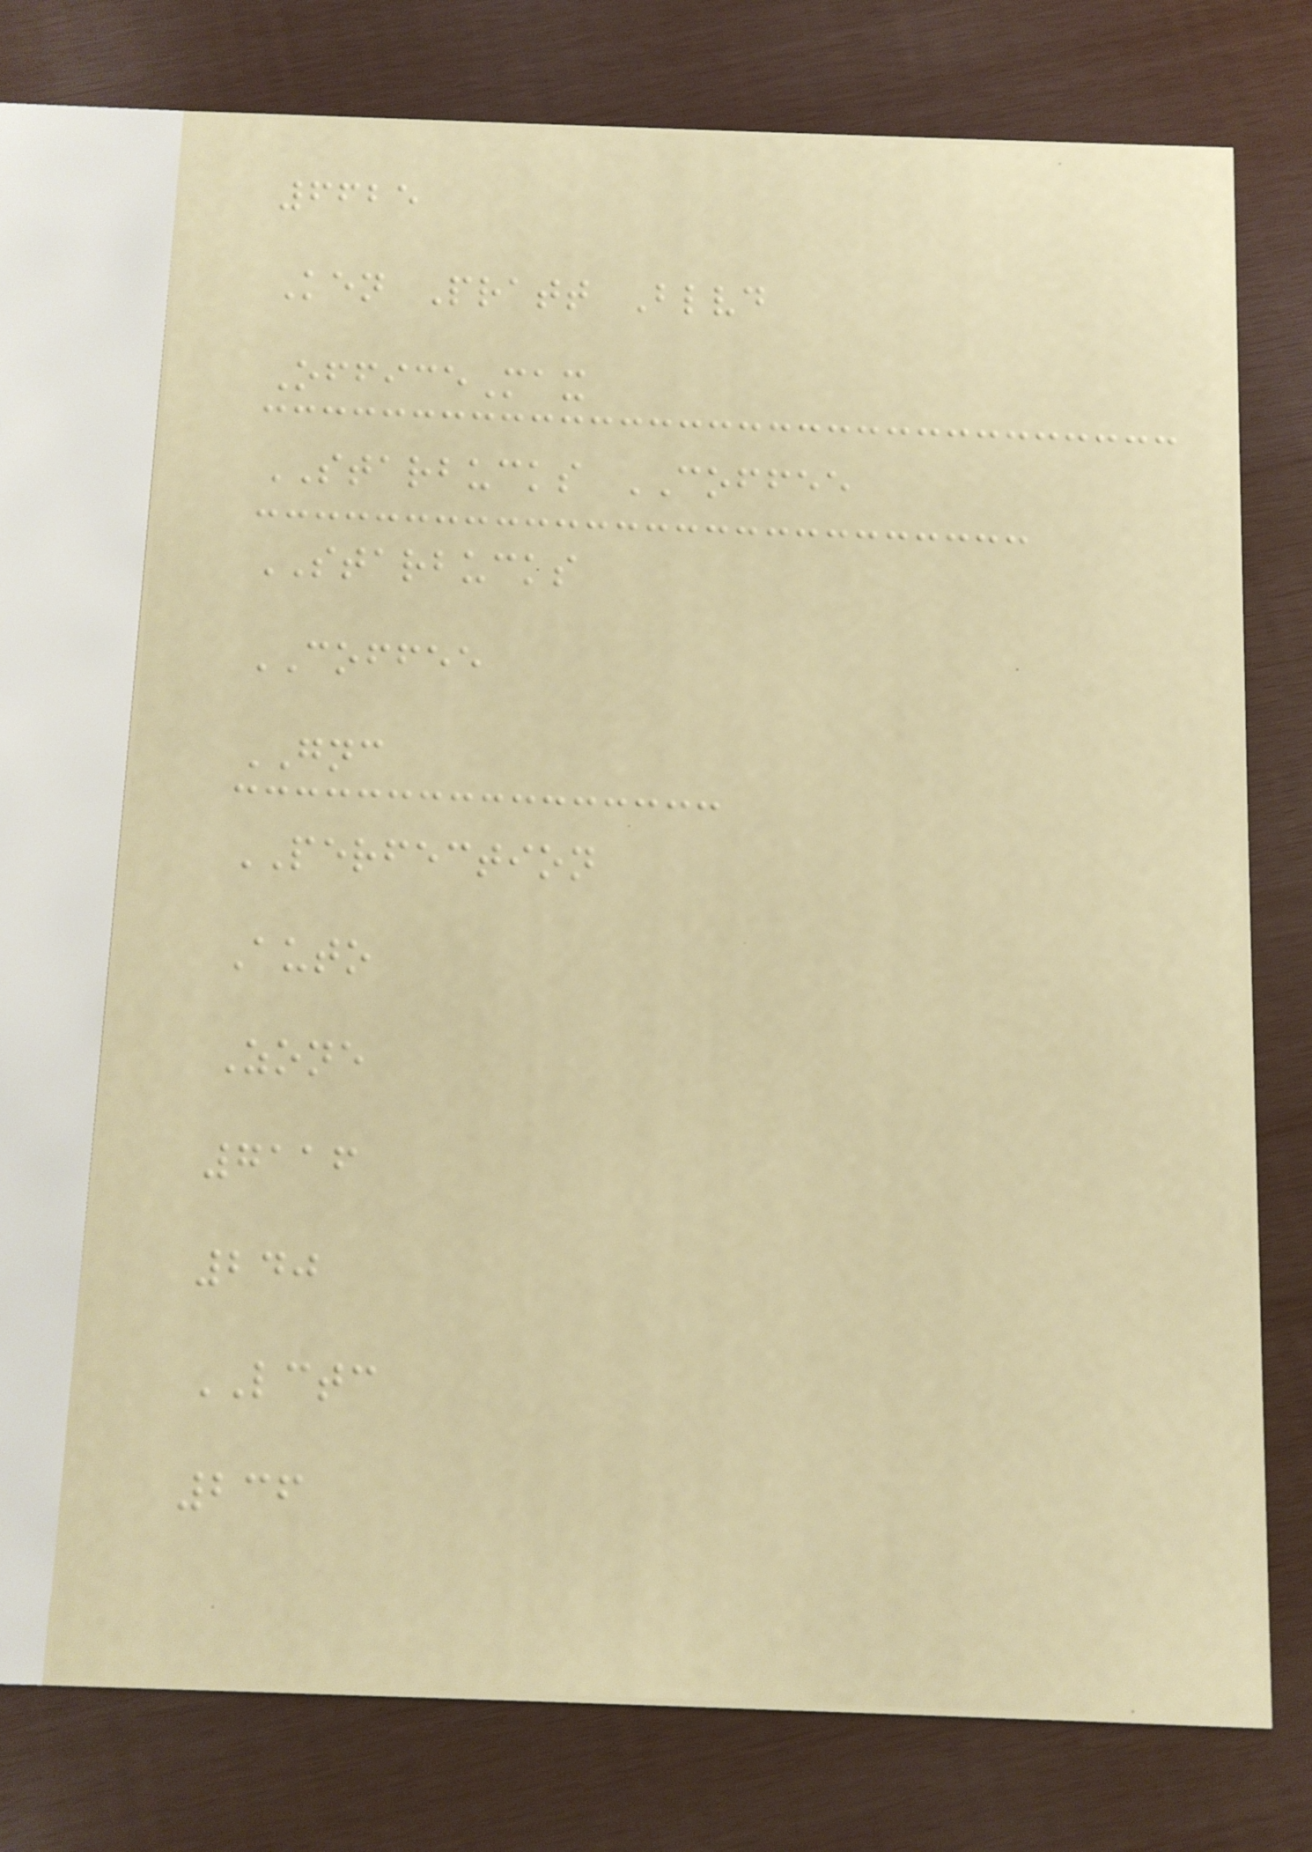6625
Ken Pratt Blvd
OfficeMax
STARBUCKS COFFEE
STARBUCKS
COFFEE
GNC
PERFECTION
Auto
Zone
7116
240
LCTC
236
